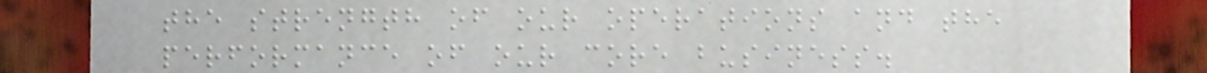the strength of our operations and the
performance of our core business.
